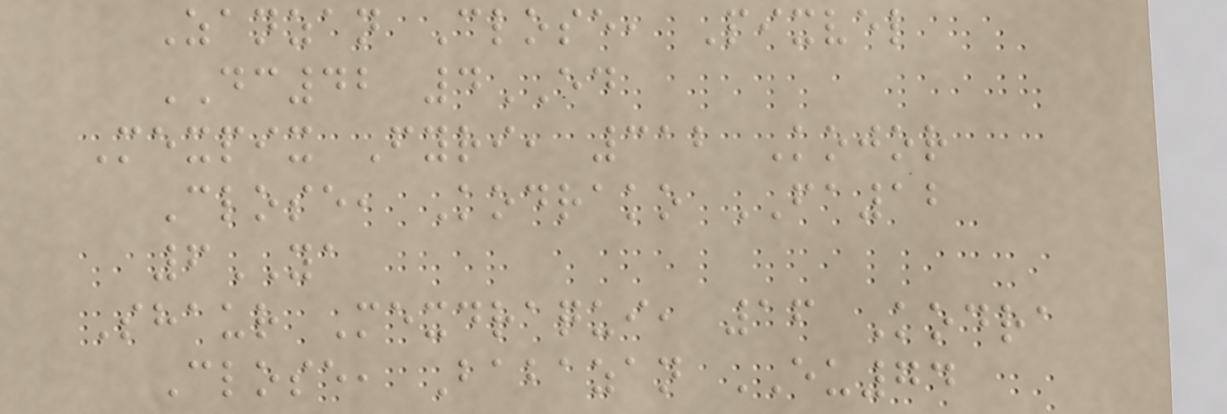Zanzan Close, Pixvel
DC42 4ED
Mexpix Fyri, 312 Kojor
Close, Kodrako FA12
6YA
Shaur Mexdraqui, 16 Kodra
Close, Babazan EU74
